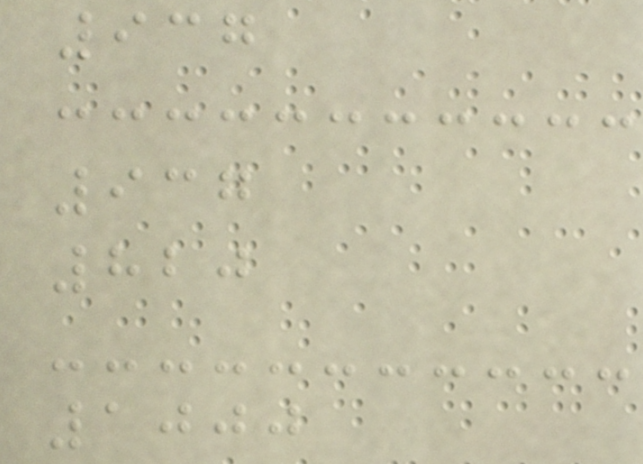937
937
820
1000
